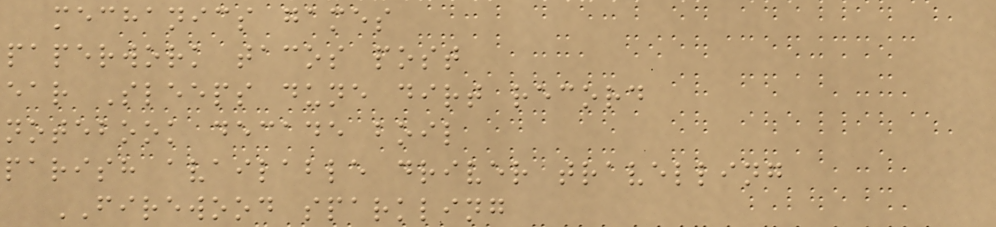mechanics games
paperwork tacos post
ear Sleeps dune dirt record
notebook decade boil
parish available driver travelling
FIREWOOD sparkling
